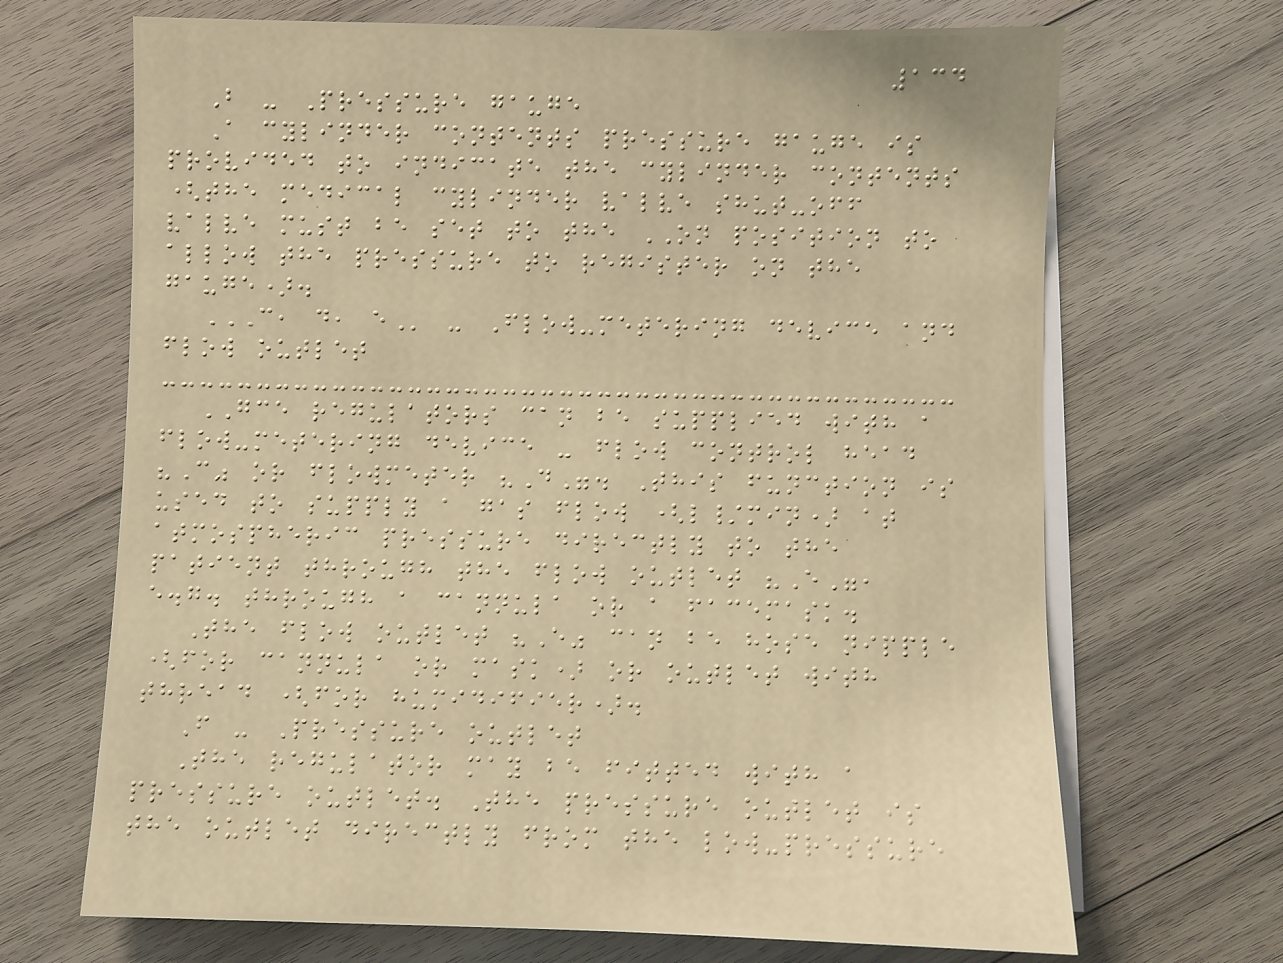134
B - Pressure gauge
A cylinder contents pressure gauge is
provided to indicate the cylinder contents
(the medical cylinder valve shut-off
valve must be set to the ON position to
allow the pressure to register on the
gauge).
C, D, E - Flow-metering device and
flow outlet
GCE regulators can be supplied with a
flow-metering device - flow control head
"C" or flowmeter "D". This function is
used to supply a gas flow (l/min) at
atmospheric pressure directly to the
patient through the flow outlet "E",
e.g. through a cannula or a facemask.
The flow outlet "E" can be hose nipple
(for cannula or mask) or outlet with
thread (for humidifier).
F - Pressure outlet
The regulator may be fitted with a
pressure outlet. The pressure outlet is
the outlet directly from the low-pressure
